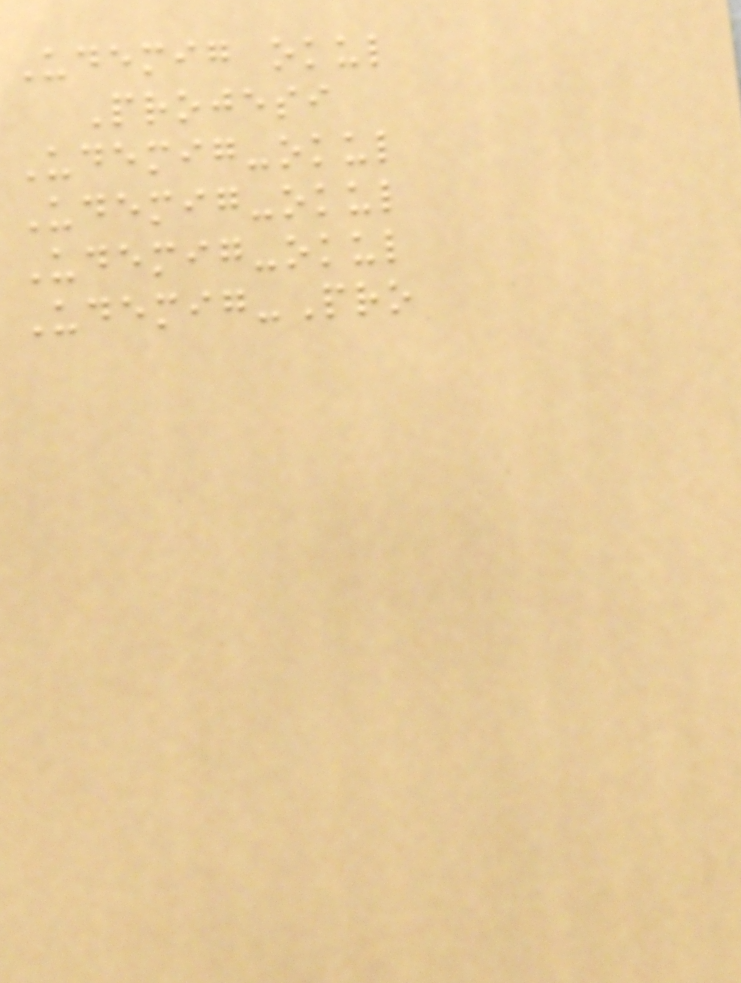Udemig okul
Projesi
Udemig-okul
Udemig-okul
Udemig-okul
Udemig-Pro
